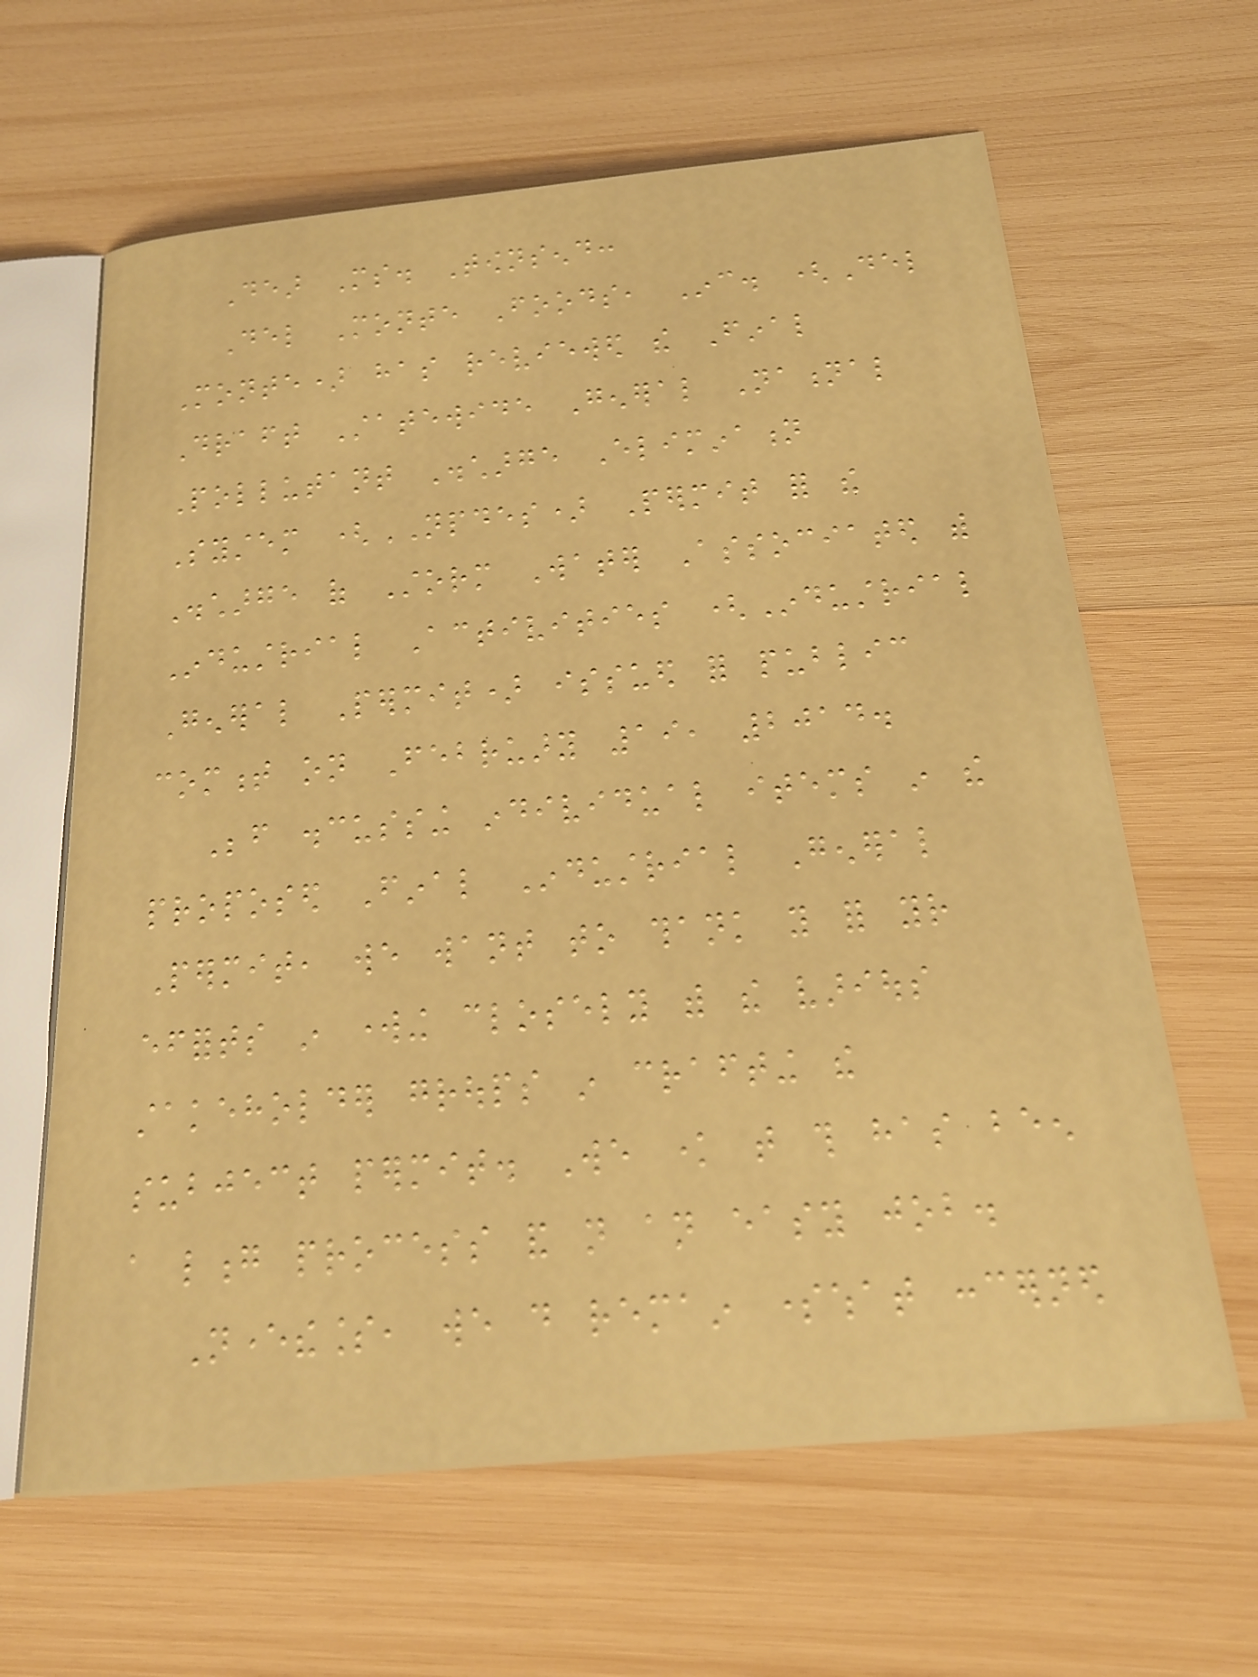Dear Ms. Townsend:
Del Monte Foods, Inc. (Del
Monte) has reviewed the Final
Draft Statewide General National
Pollutant Discharge Elimination
System (NPDES) Permit for the
Discharge of Storm Water Associated with
Industrial Activities (Industrial
General Permit) issued for public
comment on February 19, 2014.
Before discussing individual items in the
proposed Final Industrial General
Permit, we want to thank you for your
efforts in working closely with the various
stakeholder groups in crafting the
subject permit. We know that this has been
a long process and not an easy job.
Nevertheless, we do remain somewhat concerned
